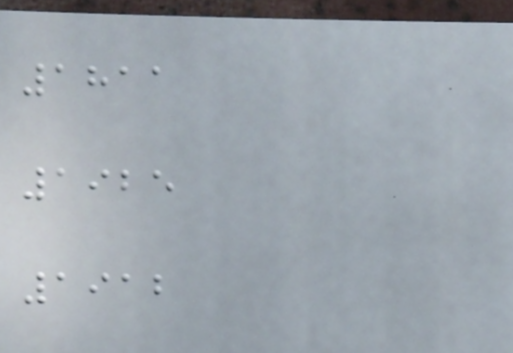1811
1925
1912
